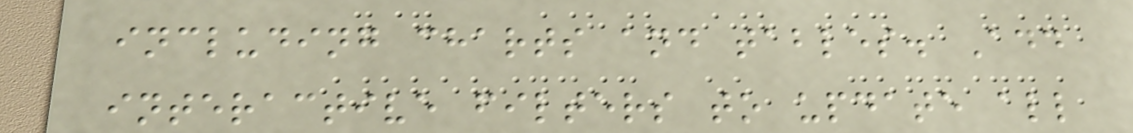including charts and tables. Add
interactive filters to update all
